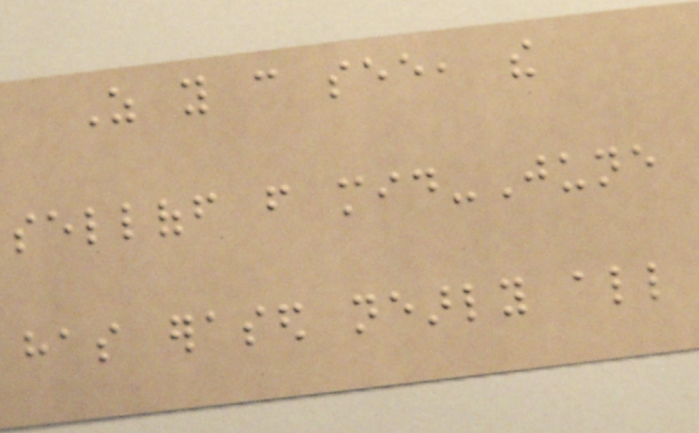As you can see, the
selloff from mid-June
has erased nearly all
